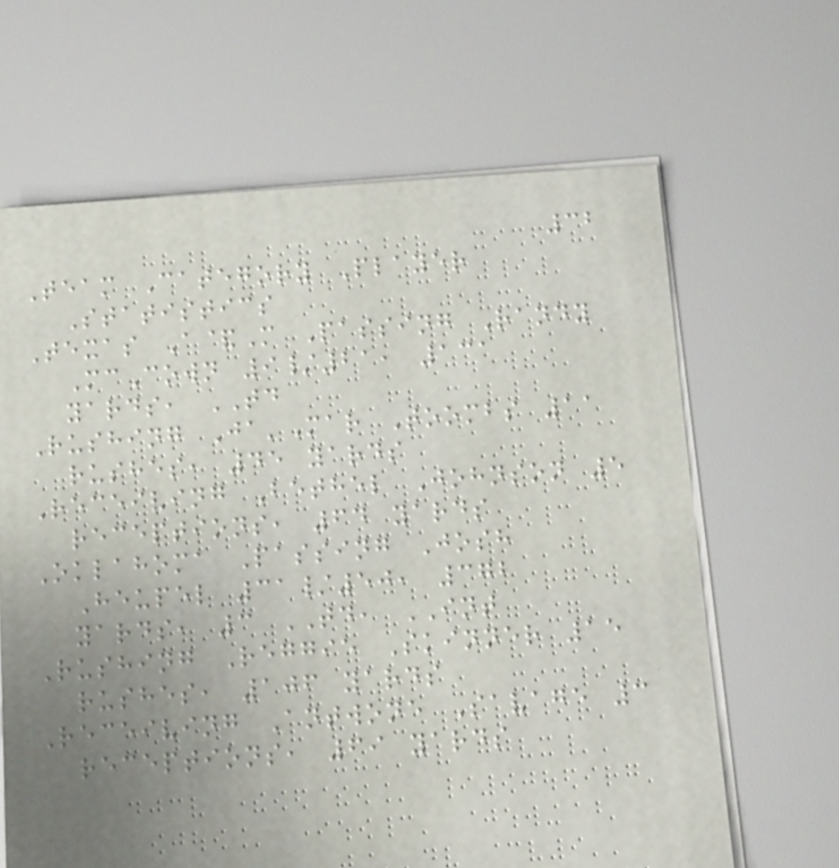32
Team Category Player
Statistics
Texas A&M Passing Randy
McCown 9/21, 131
yards, TD
Rushing Ja'Mar Toombs 11
rushes, 45 yards
Receiving Bethel Johnson 5
receptions, 64 yards
Oklahoma Passing Josh
Heupel 31/50, 372
yards, 3 TD, INT
Rushing Reggie Skinner 15
rushes, 106 yards
Receiving Antwone Savage 3
receptions, 69 yards
